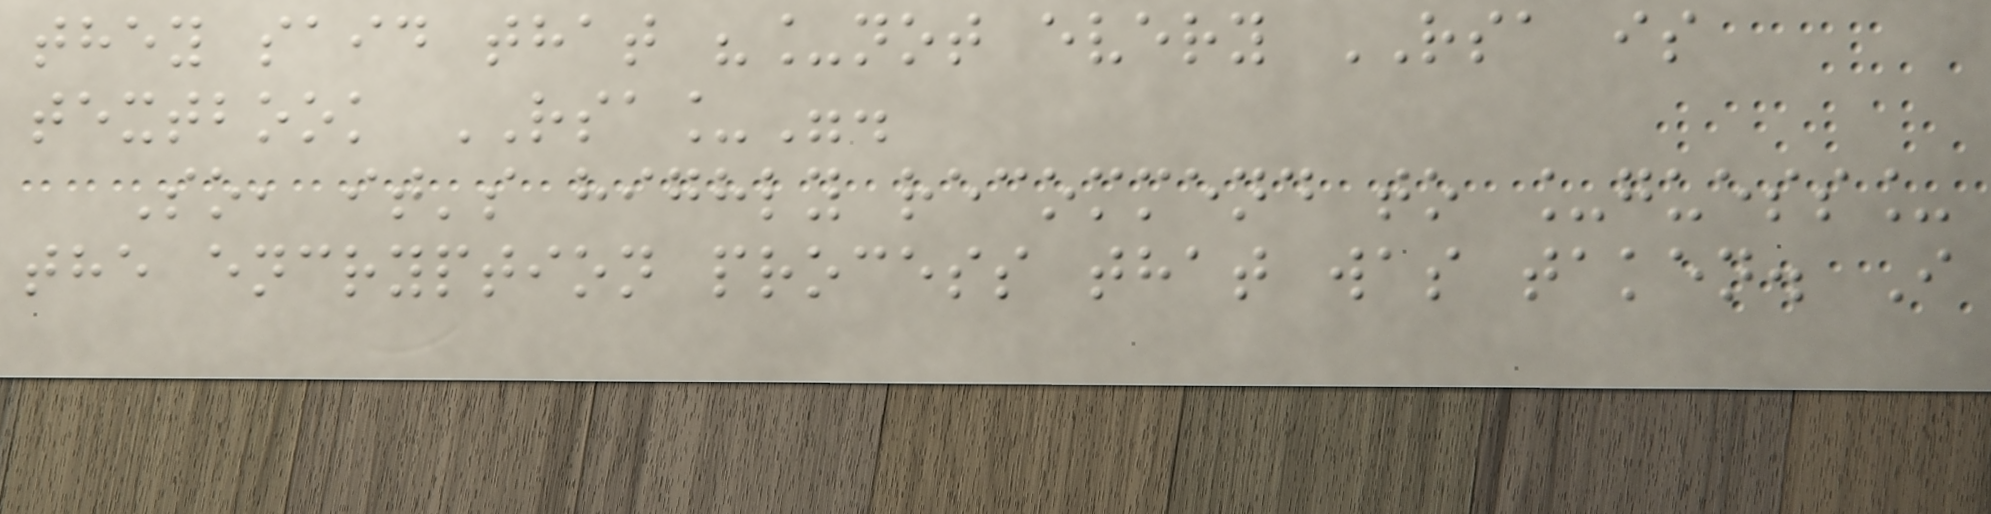they said that "_not every RSA is
textbook RSA_".
So, it's highly recommend to _guess_
the encryption process that was taken. I
